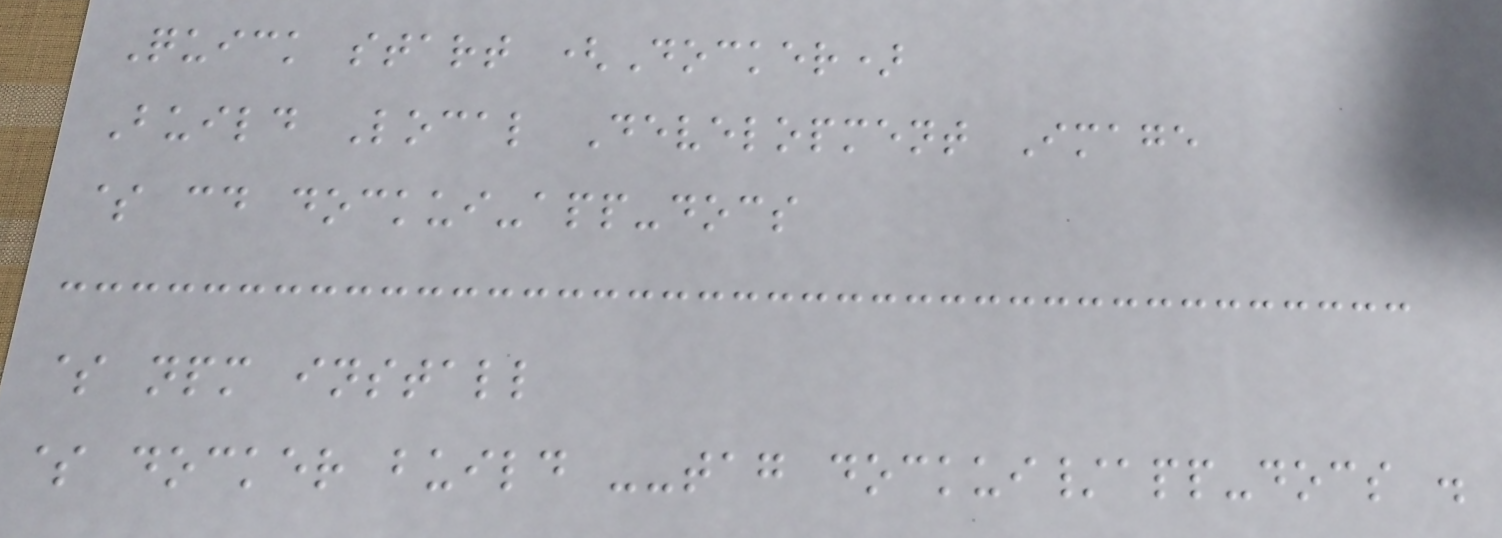Quick start (Docker)
Build Local Development Image
$ cd dockui-app-docs
$ npm install
$ docker build --tag dockui/app-docs .
